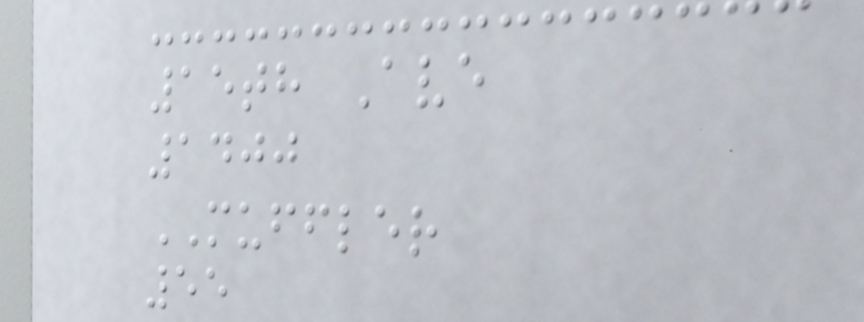15th Ave
1400
MUFFLER
55
